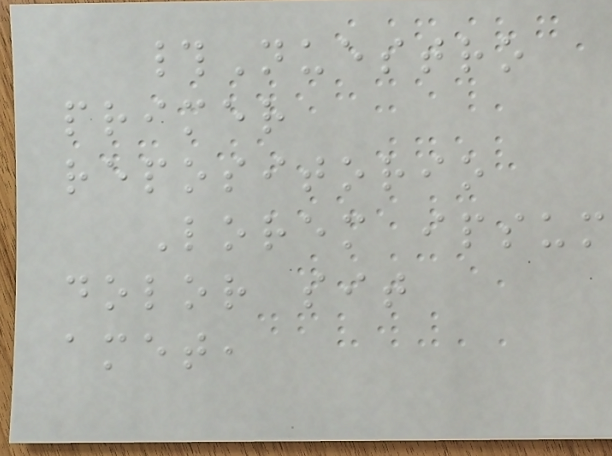#Nuestro
primer
repositorio
Lorem ipsum
dolor sit
amet,
